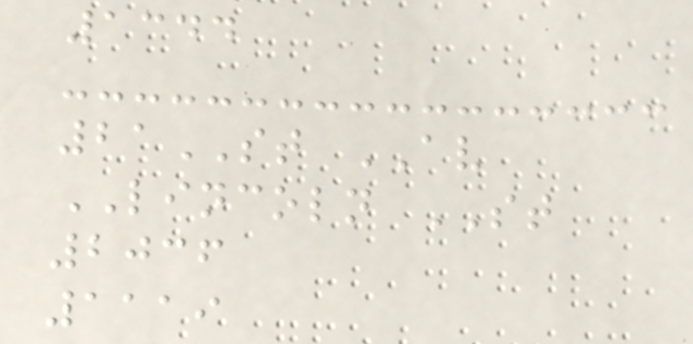1344
21ST AV
LINCOLN ST
2036
1119
